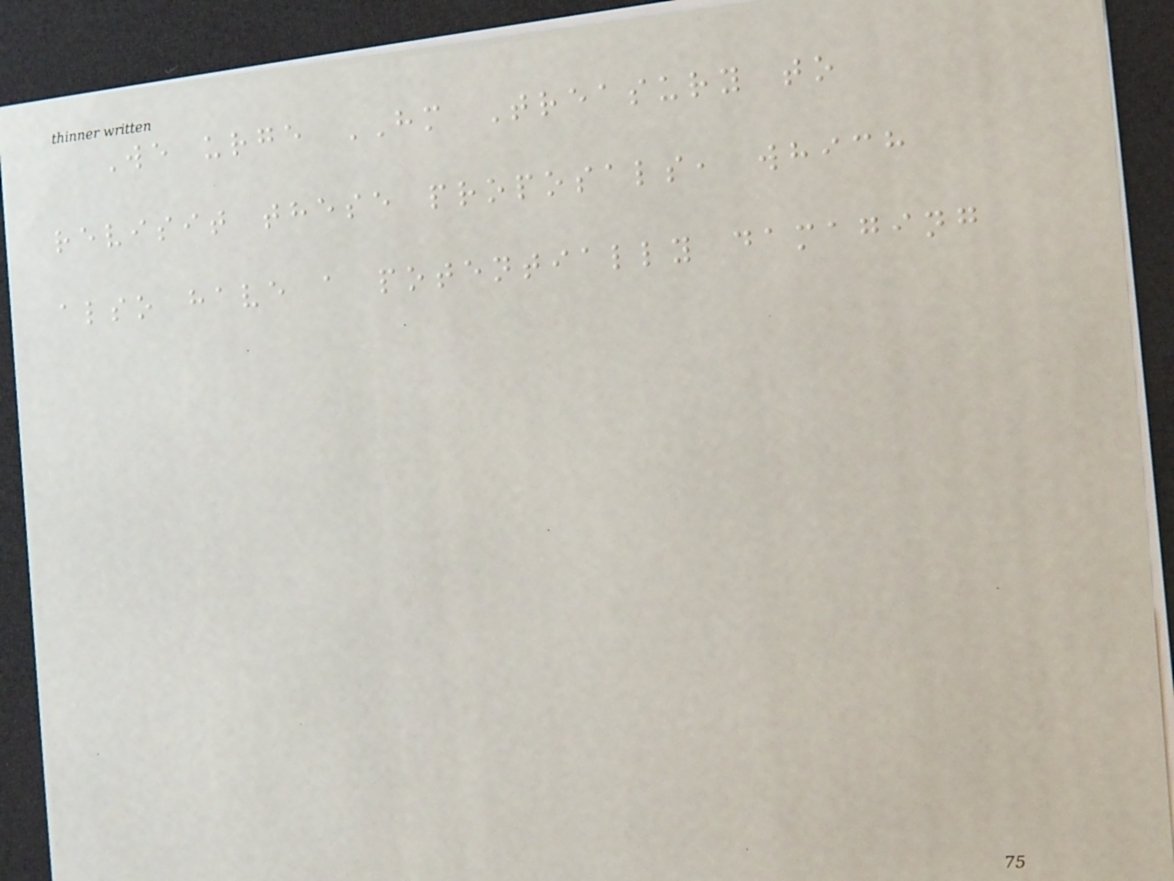We urge HM Treasury to
revisit these proposals, which
also have a potentially damaging
